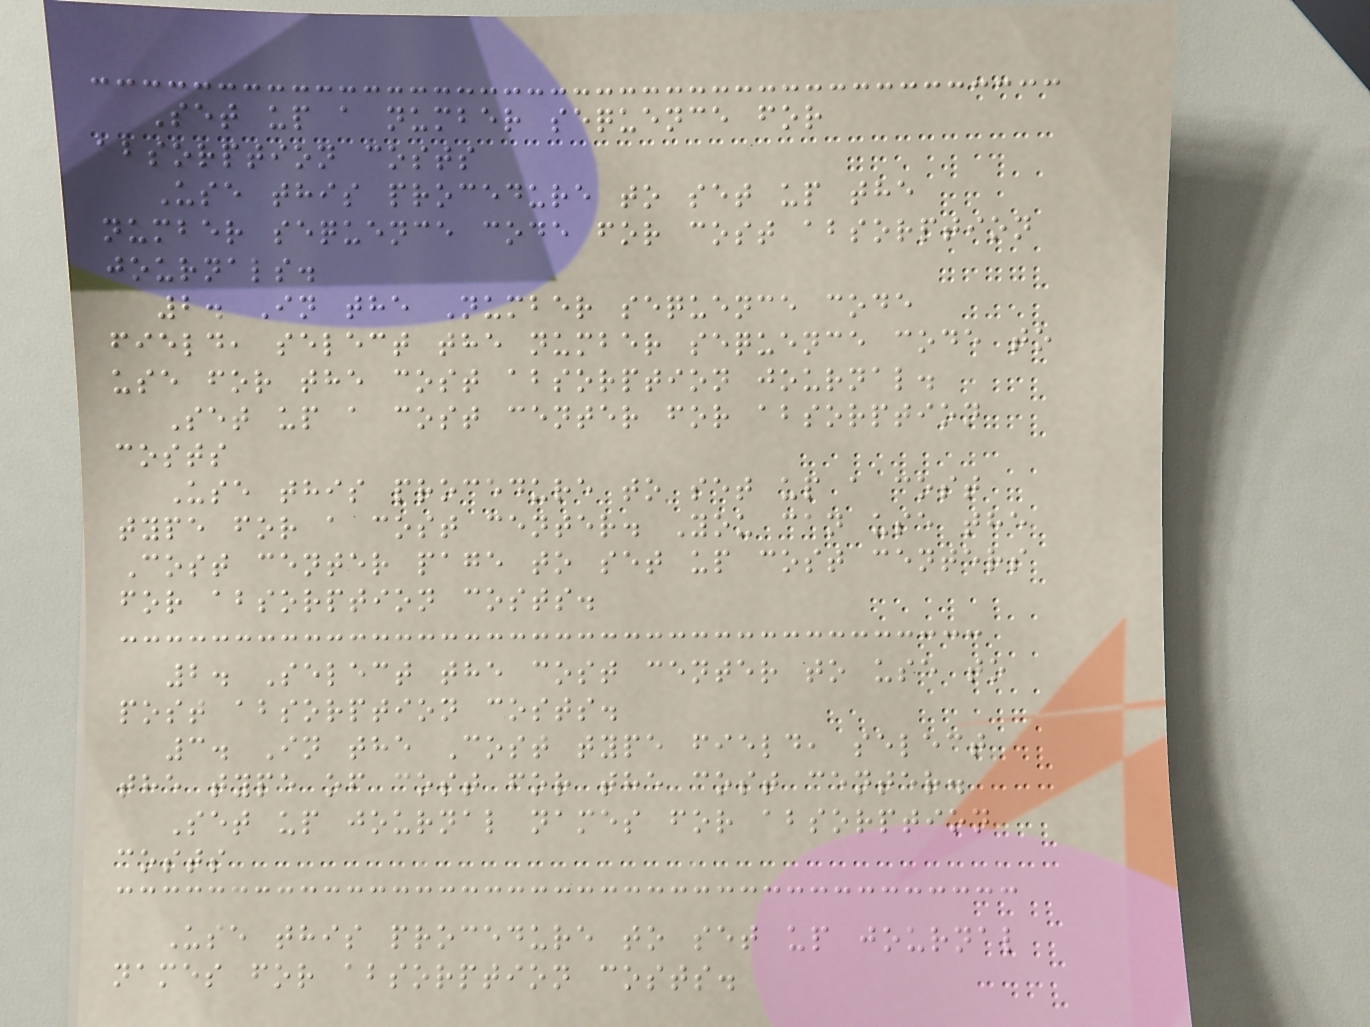Set up a number sequence for
absorption costs
Use this procedure to set up the
number sequence code for cost absorption
journals.
2. In the Number sequence code
field, select the number sequence code to
use for the cost absorption journal.
Set up a cost center for absorption
costs
Use this procedure to set up a cost
type for a cost center. You can use the
Cost center page to set up cost centers
for absorption costs.
2. Select the cost center to use to
post absorption costs.
3. In the Cost type field, select
the type of cost for the cost center.
Set up journal names for absorption
costs
Use this procedure to set up journal
names for absorption costs.
